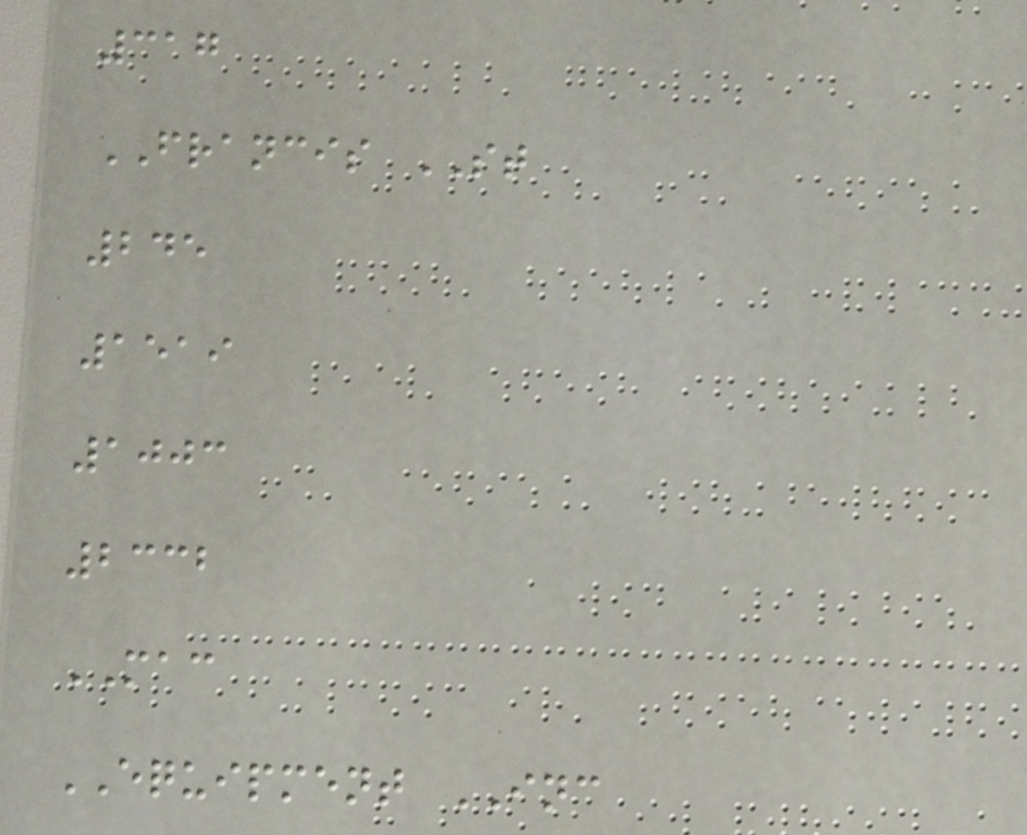317
FRANCIS ST
245
1519
1003
2332
MAC
EQUIPMENT INC
